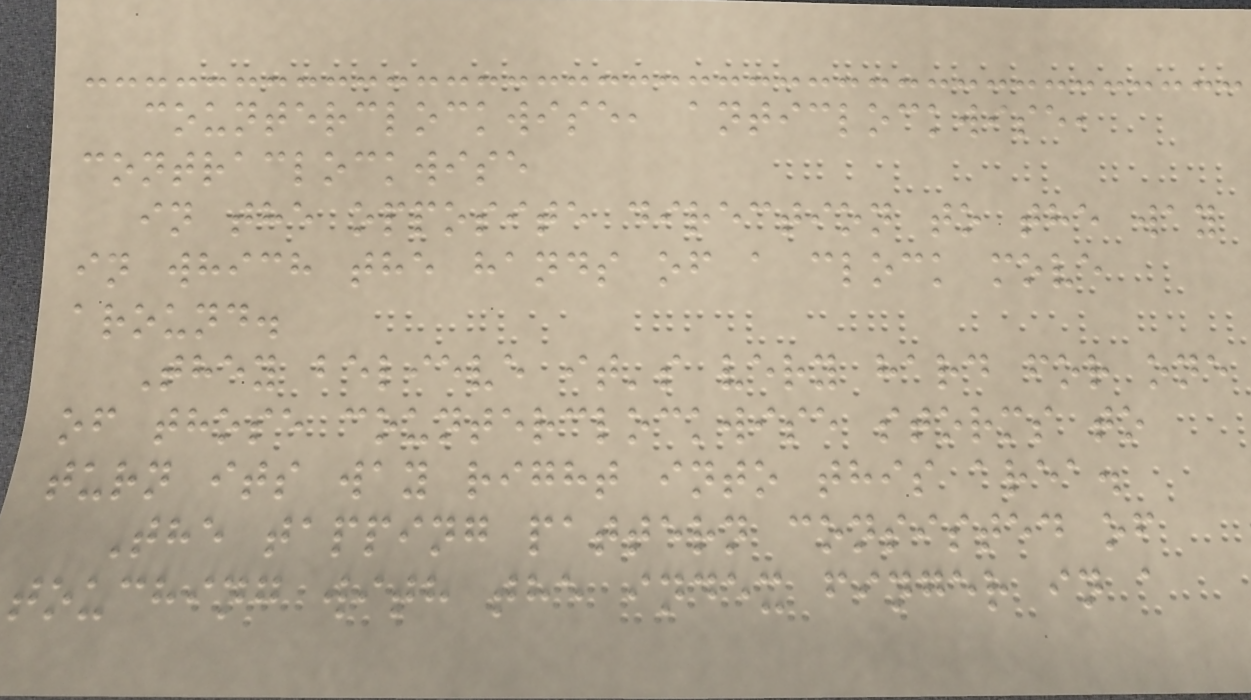counterclockwise, anticlockwise,
contraclockwise
in the opposite direction to the way
in which the hands of a clock move
around.
They believe it's very hard for one
of those counterclockwise storms to
turn its way right into this area.
The tapping pattern consisted of
touching with the index finger in a
